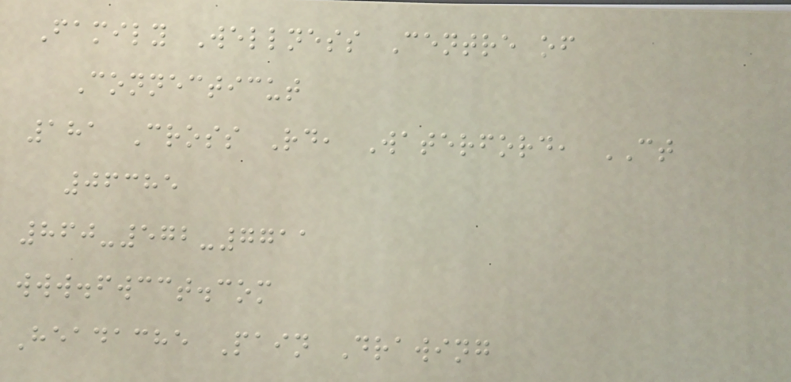Family Wellness Centre of
Connecticut
181 Cross Rd, Waterford, CT
06385
860-572-7711
www.fwcct.com
Headache Pain Drawing
